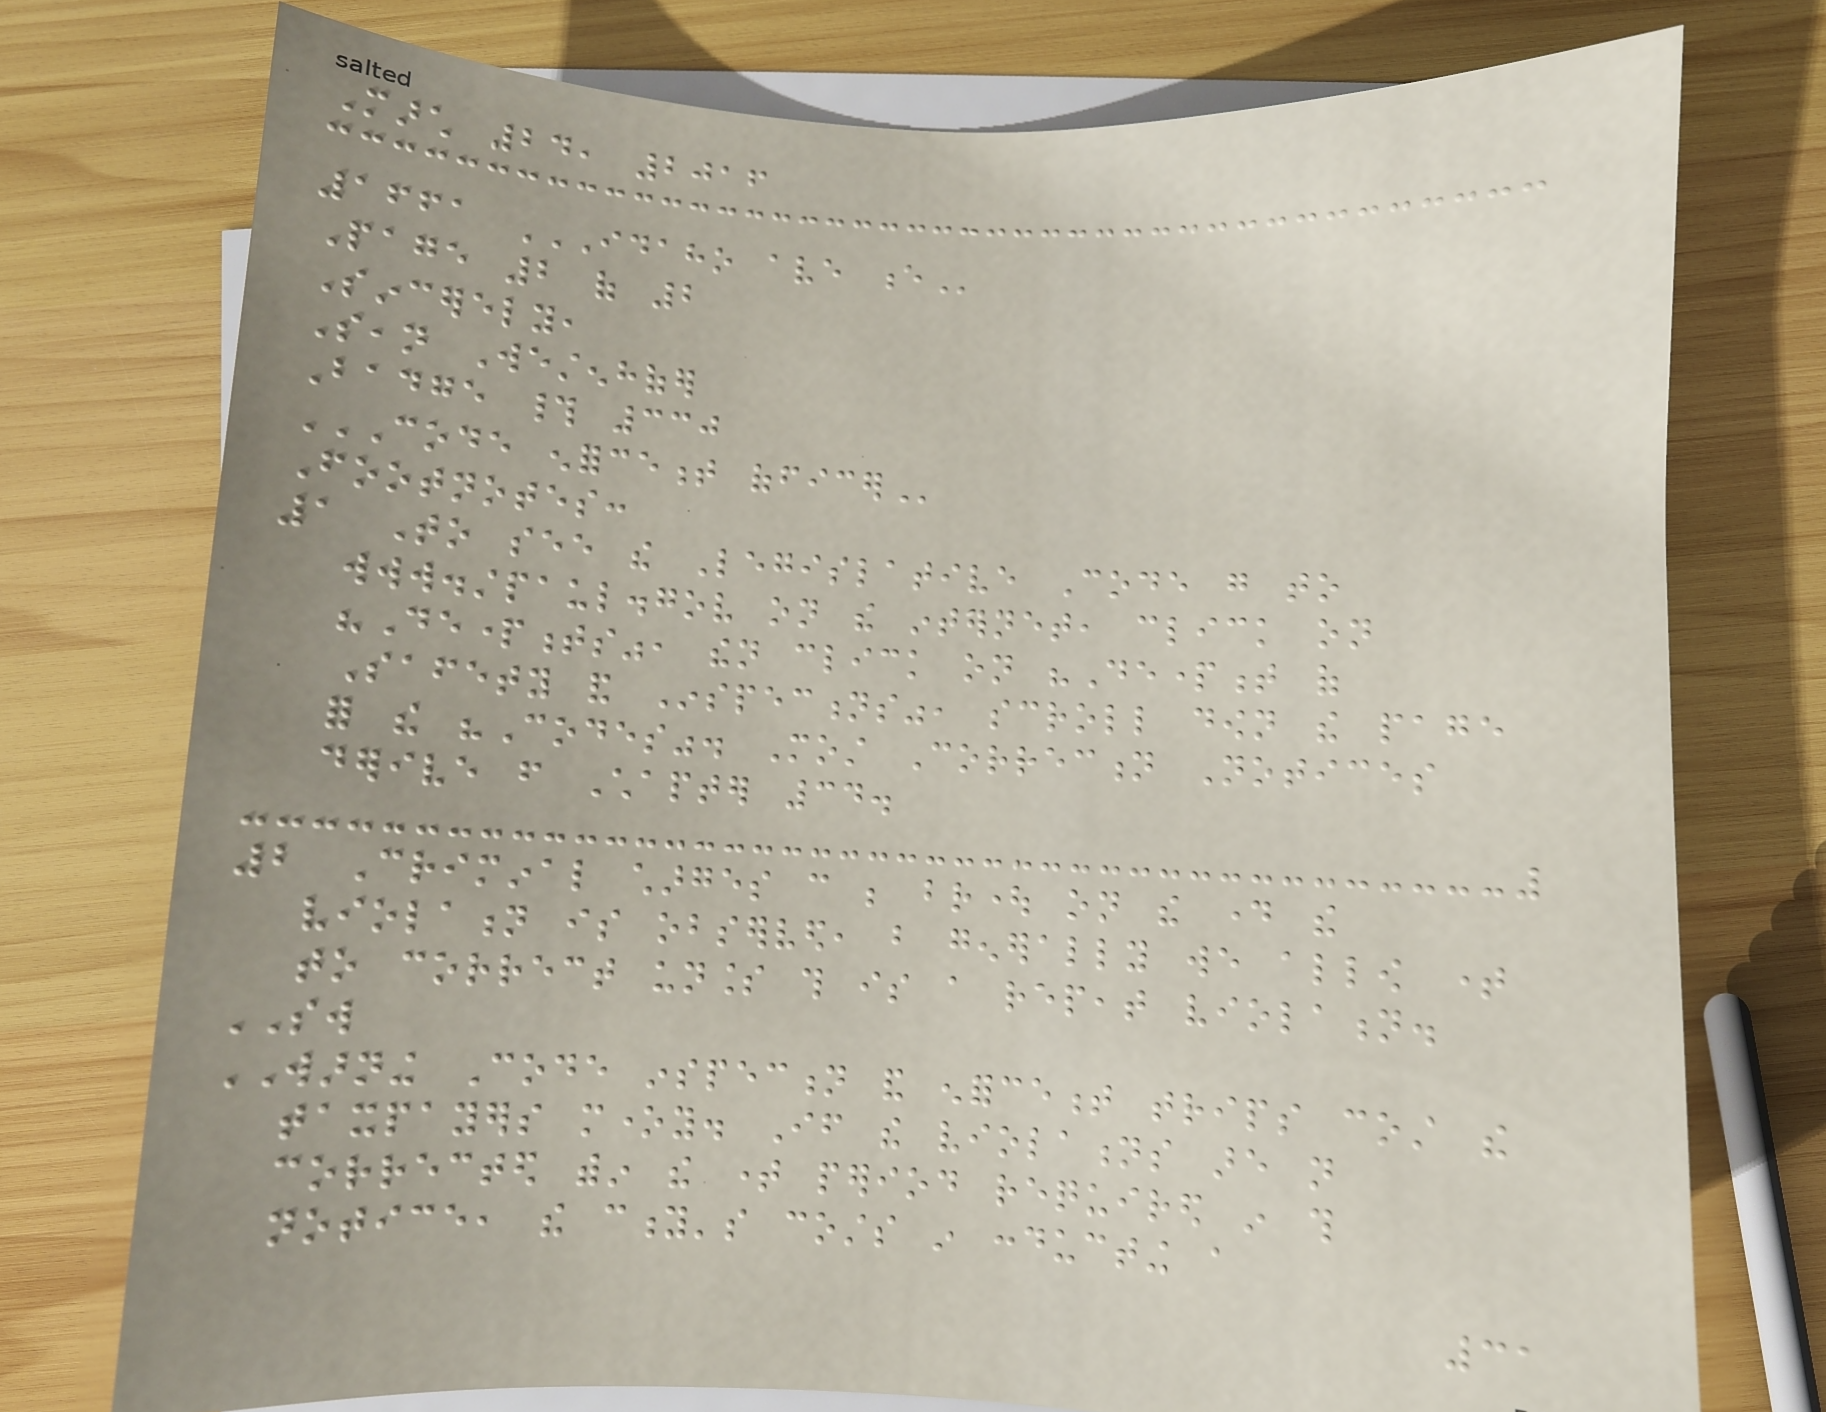March 24, 2016
1661 IDAHO AVE E
Page 2 of 2
Sincerely,
Sean Westenhofer
Badge # 330
CODE ENFORCEMENT OFFICER
Footnotes:
1 To see the Legislative Code go to
www.stpaul.gov on the internet, click on
"Departments", then click on "Department of
Safety and Inspections", scroll down the page
for the "Codes". Most Correction Notices
derive from Chapter 34.
2 Criminal charges can be brought on the day the
violation is observed, but generally we allow time
to correct unless this is a repeat violation.
SW
WARNING Code inspection and enforcement trips cost the
taxpayers money. If the violations are not
corrected within the time period required in this
notice, the city's costs in conducting a
31
